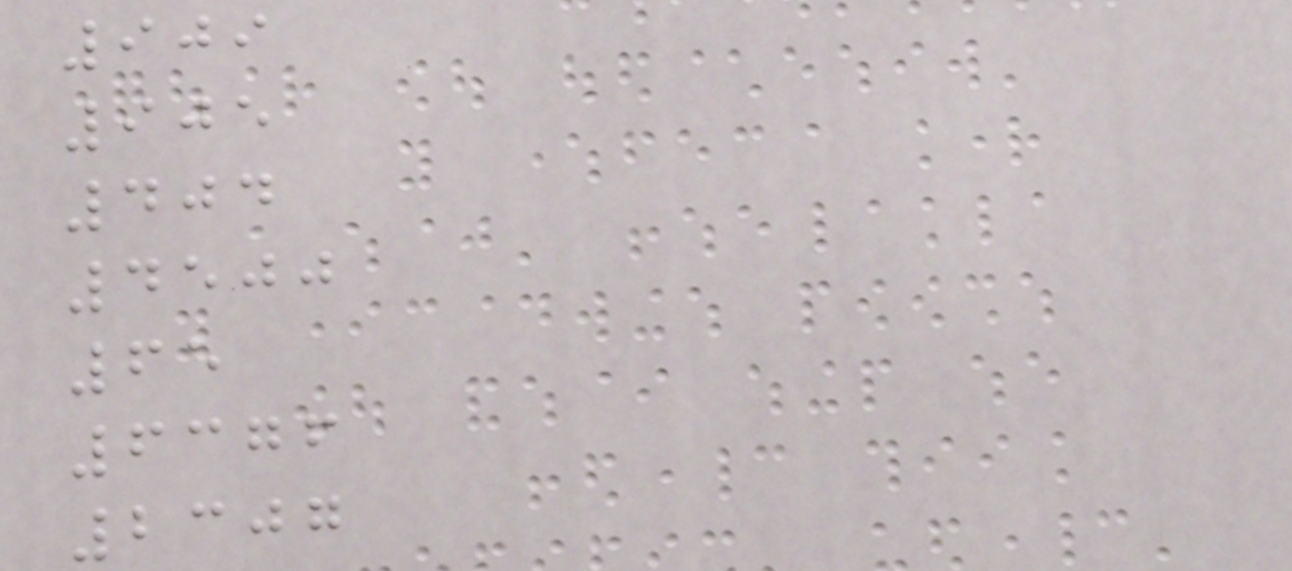909
905
404
4500
65
6376
2307
